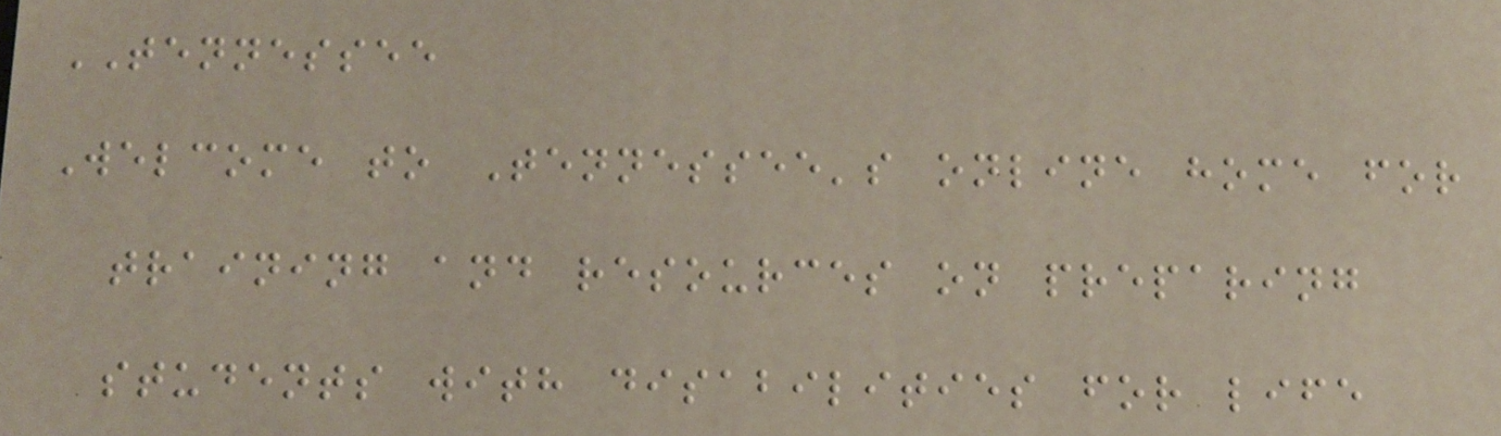TENNESSEE
Welcome to Tennessee's online home for
training and resources on preparing
students with disabilities for life
